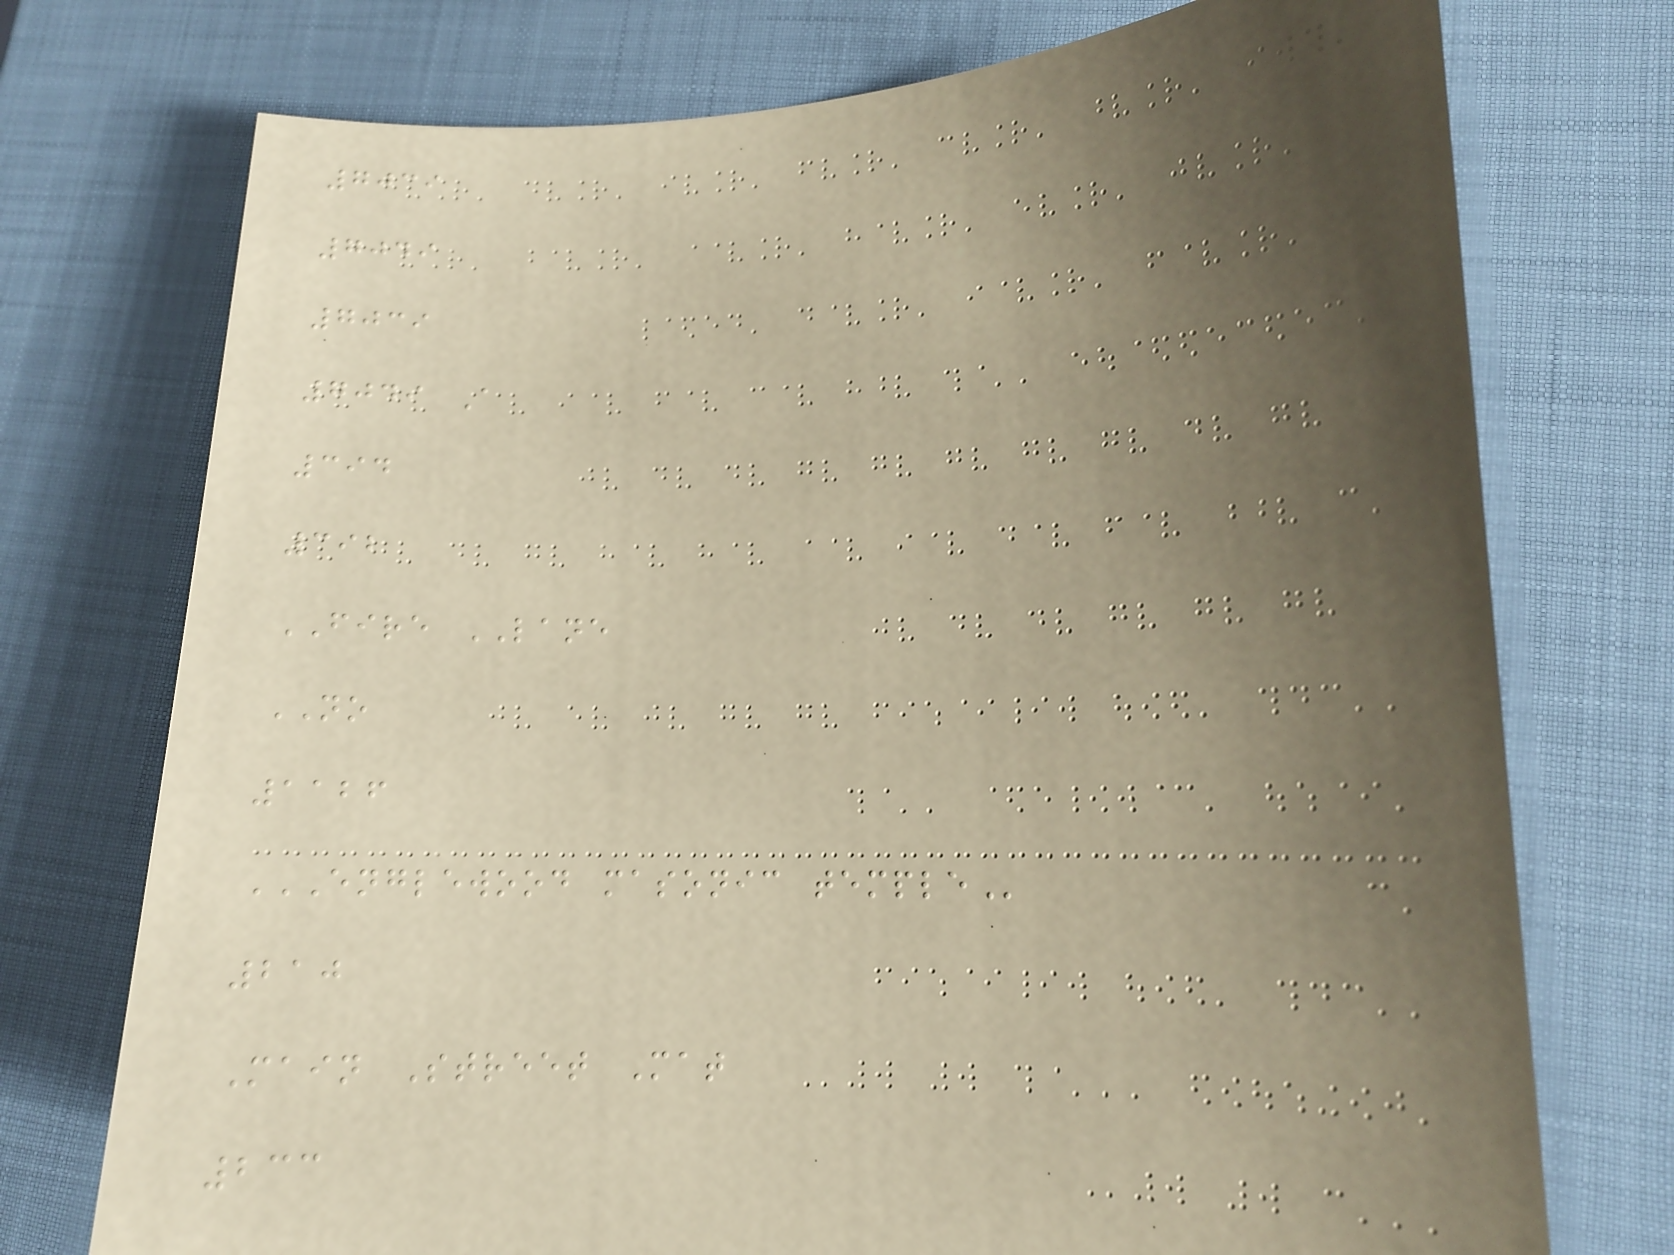7039
7049
7039
7049 A
394
392
FIRE LANE
NO
1126
ENGLEWOOD MASONIC TEMPLE
210
Main Street Mat
233
